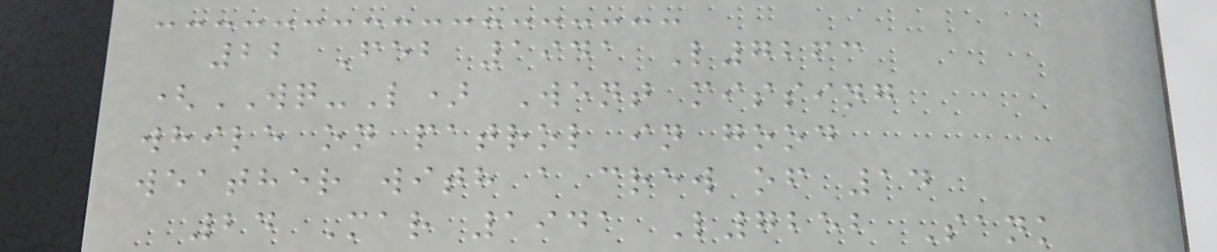22 Feb 1941 L7263
(WQ-L) Went missing
while on patrol in good
weather with a crew of 14
24 Mar 1941 L7252 Sank
